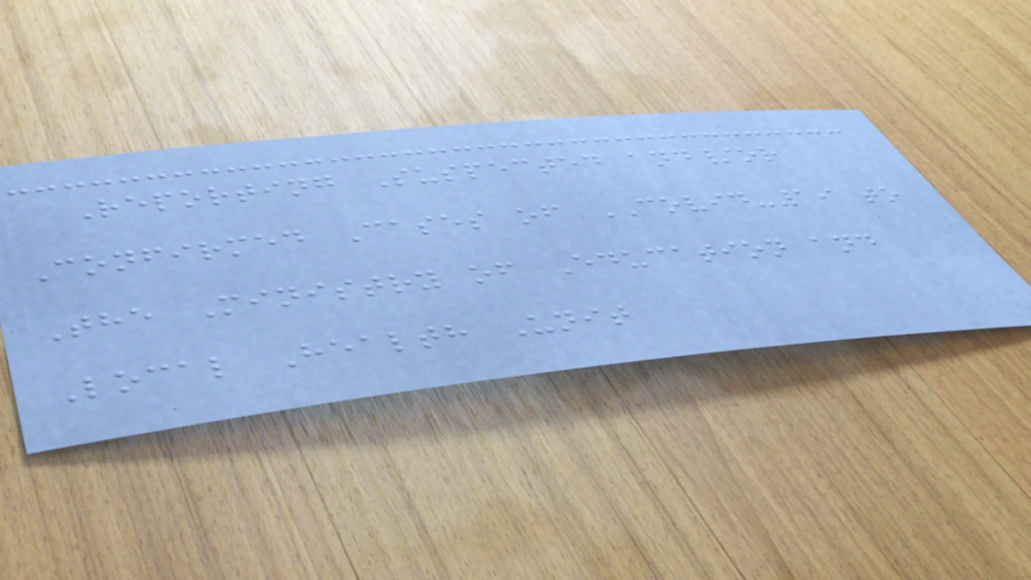Reporting Suspected and/or
Confirmed Cases of COVID-19 to
The Ministry of Education and
Local Health Unit
